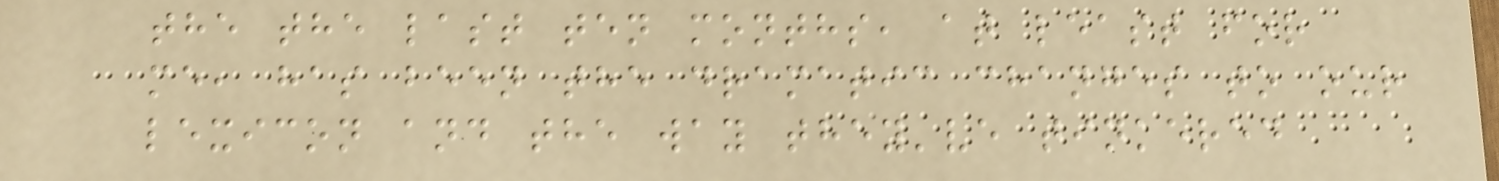the the last ten months, at least for
me, has been the dramatic changes to our
lexicon and the way they've tinkered
